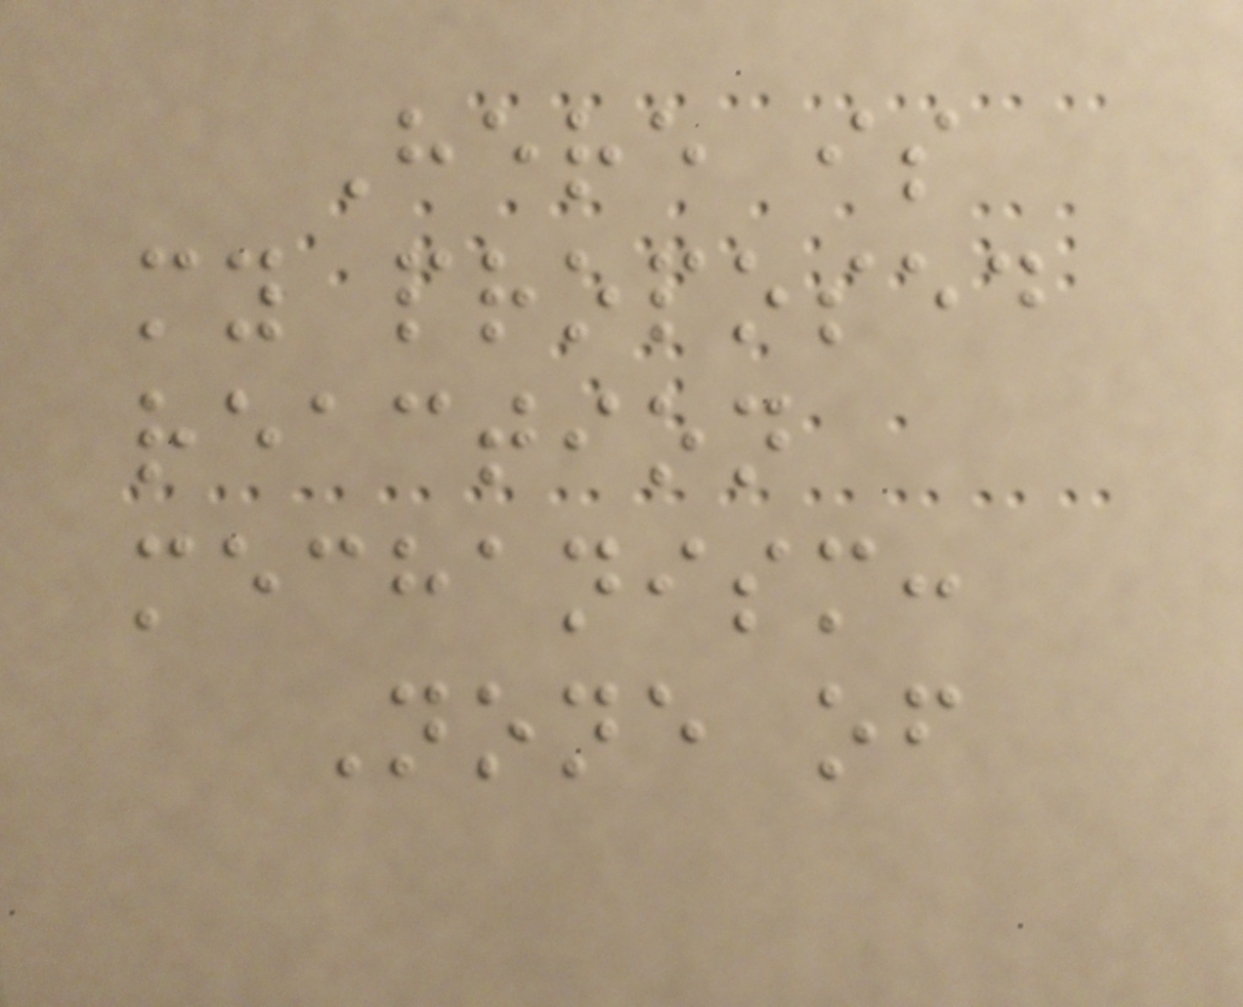Here is
my proposed
reaction
mechanism:
None of
